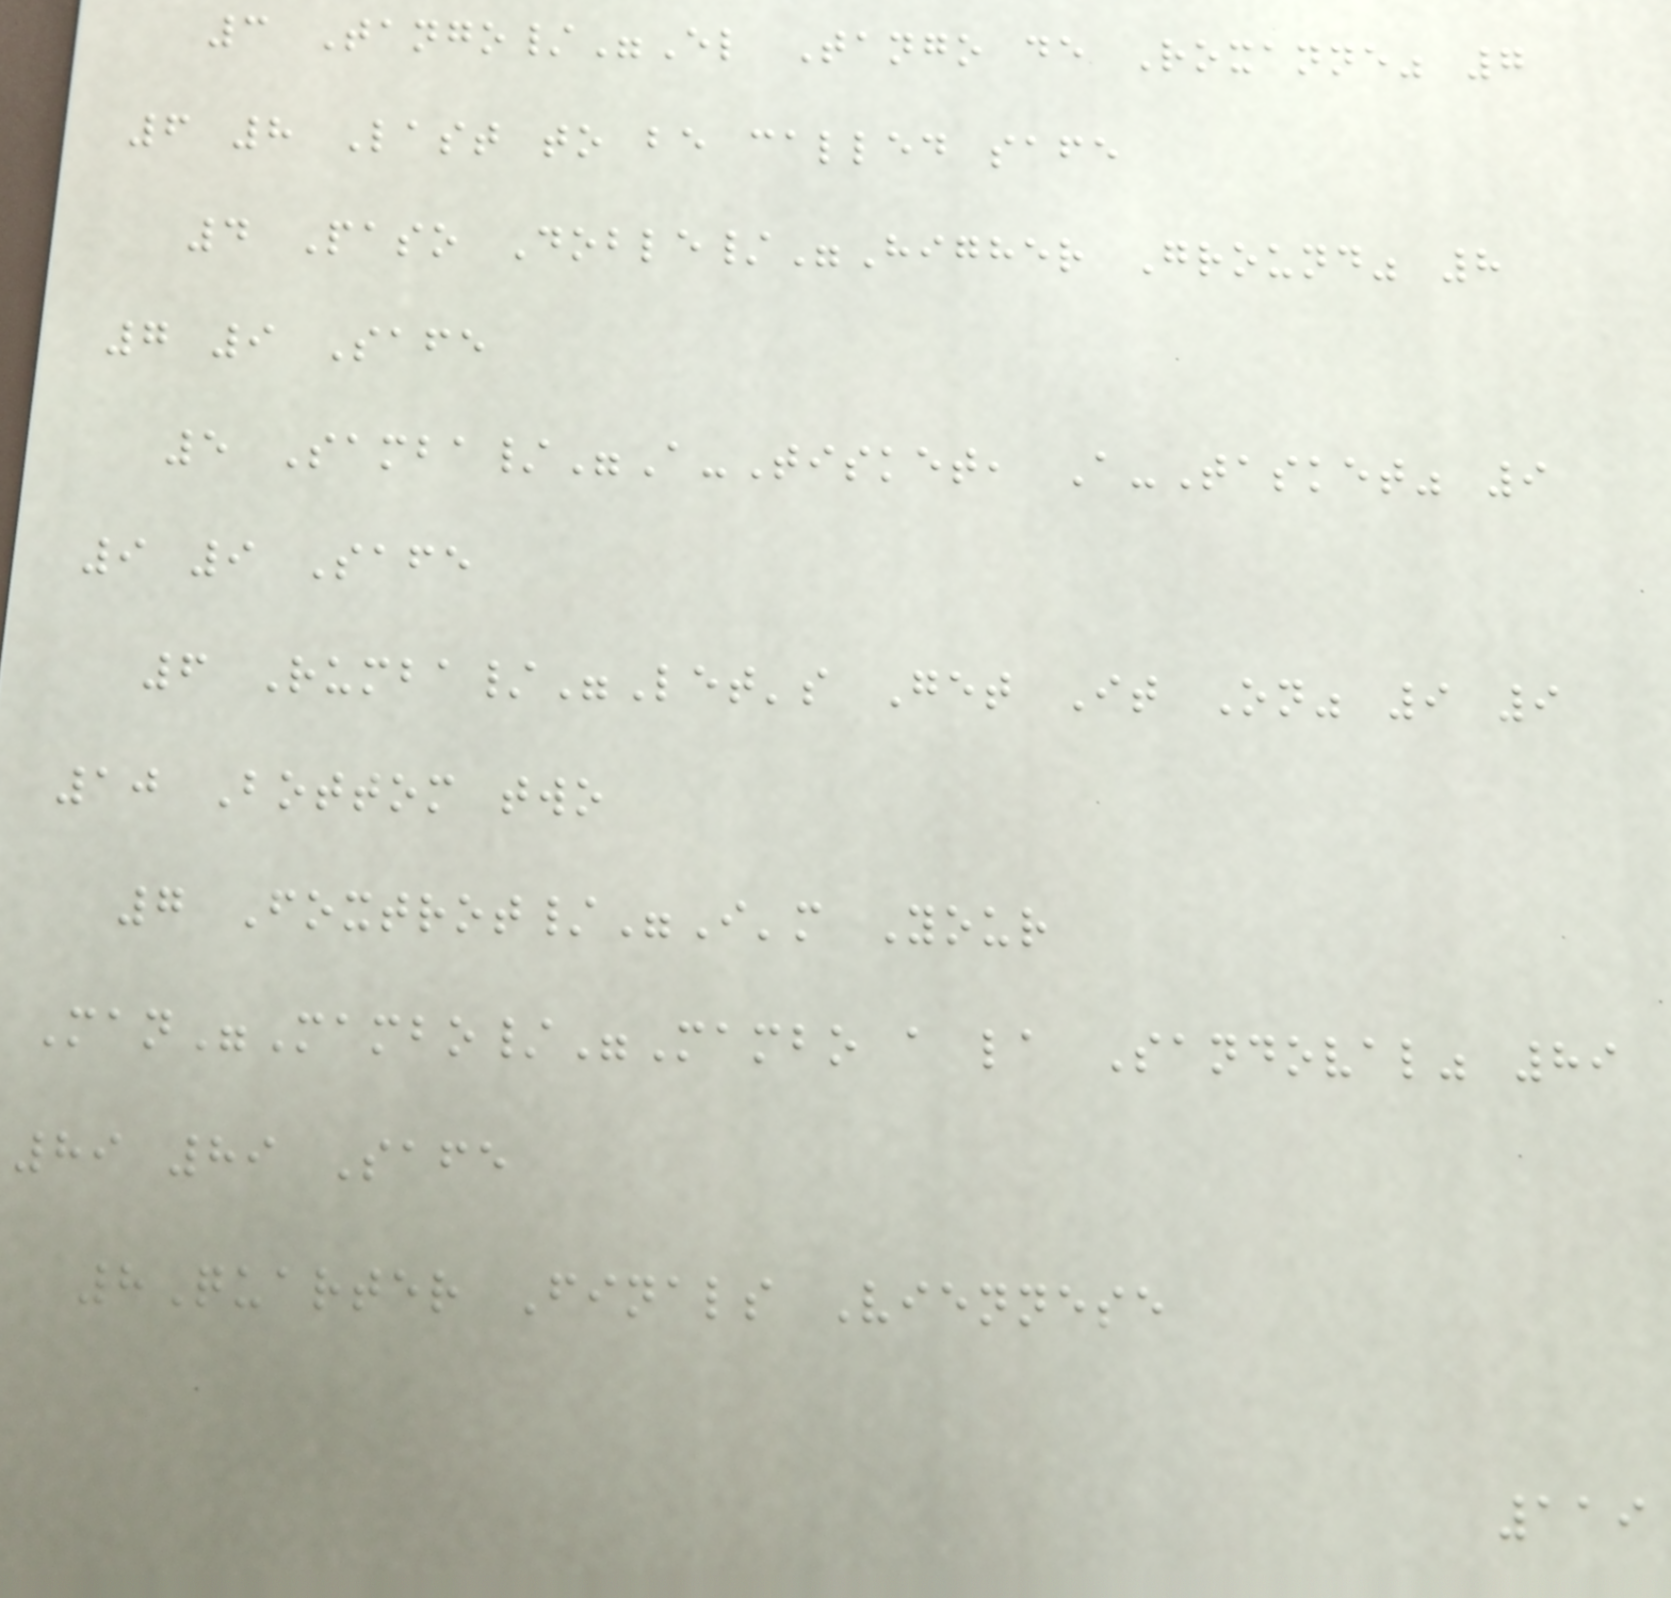3 Tango/"El Tango de Roxanne" 7
6 8 Last to be called safe
4 Paso Doble/"Higher Ground" 8
7 9 Safe
5 Samba/"A-Tisket, A-Tasket" 9
9 9 Safe
6 Rumba/"Let's Get It On" 9 9
10 Bottom two
7 Foxtrot/"I'm Your
Man"Mambo/"Mambo a la Sandoval" 89
89 89 Safe
8Quarter Finals Viennese
119
